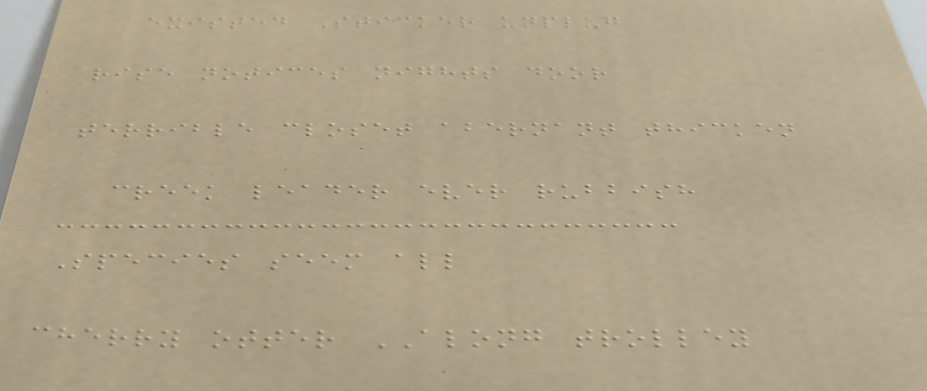existed Sticker unplug
rise notices nights door
terrible closet abernant thicken
creek leader ever rubbish
Species seem all
cherry otter ALONG trolley
